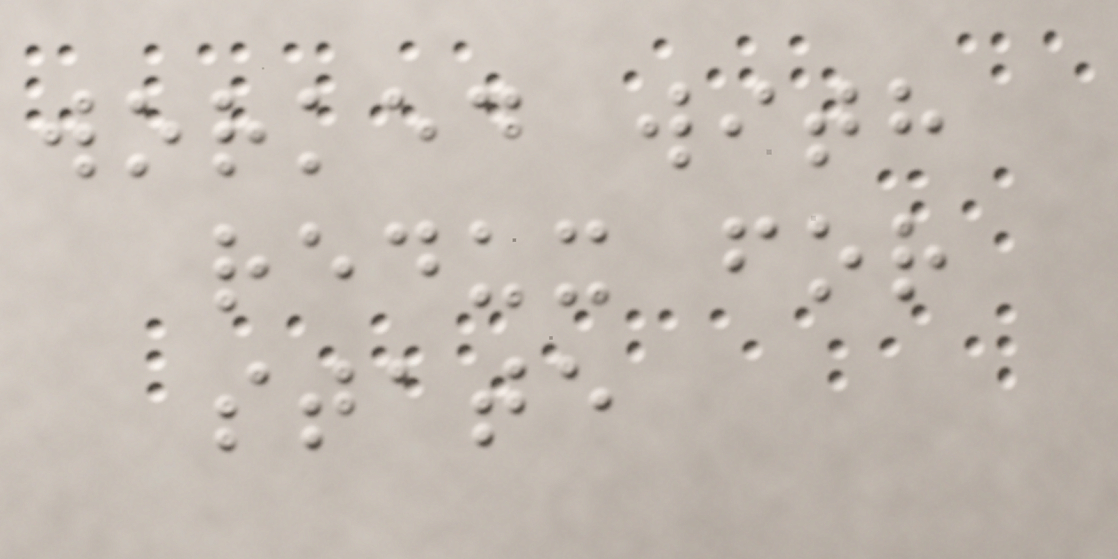worked with
redux for
state
